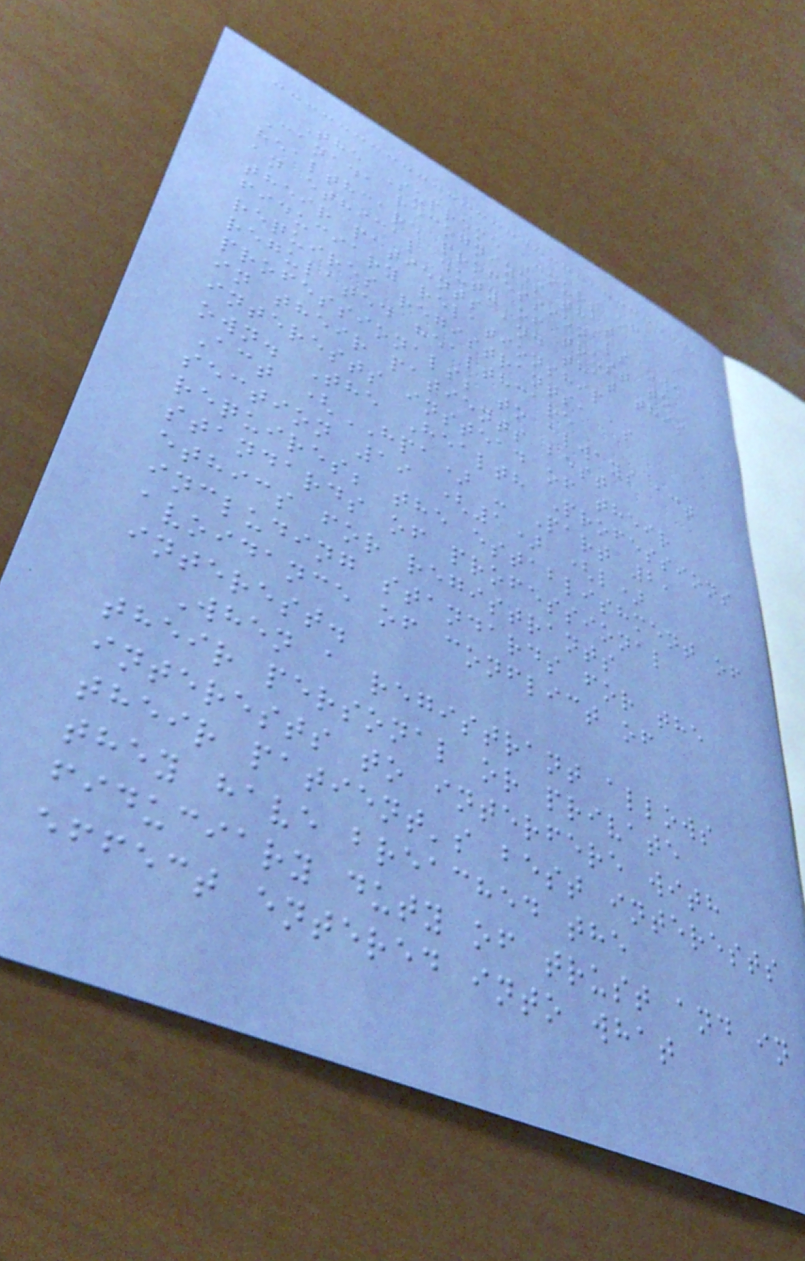The Supreme Court of
Canada recognizes that
healthcare professionals owe
an ethical duty of trust to
their patients and that this
fiduciary relationship
requires registrants, as
regulated healthcare
professionals; to always act
in their patients best
interests instead of their
own. The Health Professions
Act (HPA) - Part 2,
section 19 (1) (l)
requires; the establishment of
standards of professional
ethics for registrants
including standards for the
avoidance of conflict of
interest.
When a registrant allows
their personal or private
interests to interfere with
their patient's best interests
they have breached the
fiduciary duty of trust and in
effect entered into what
